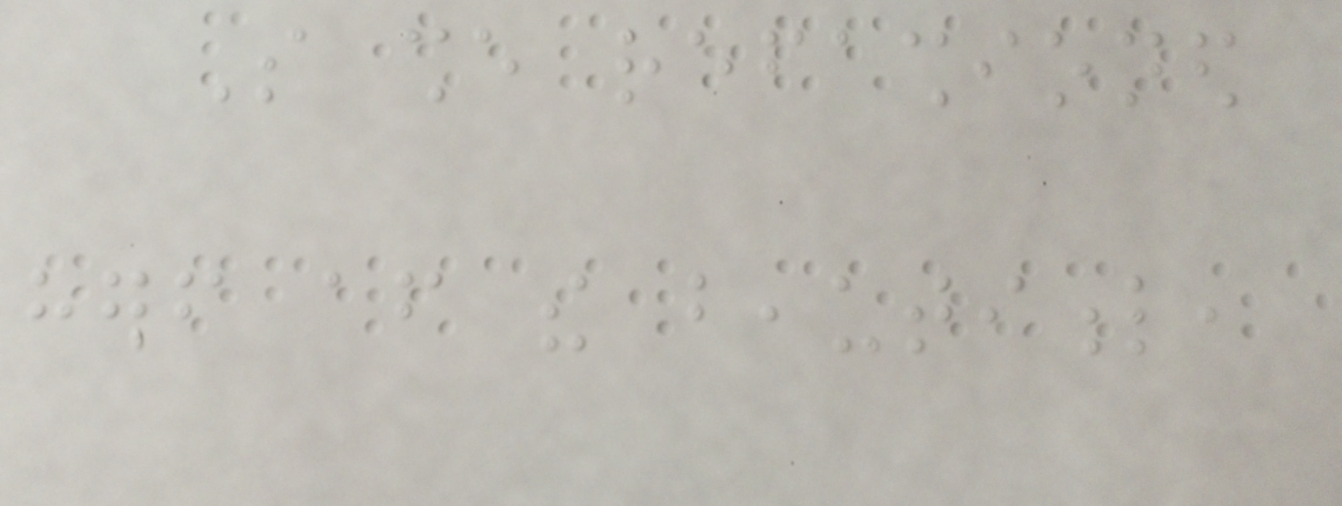So she refashioned
herself after the beautiful,
